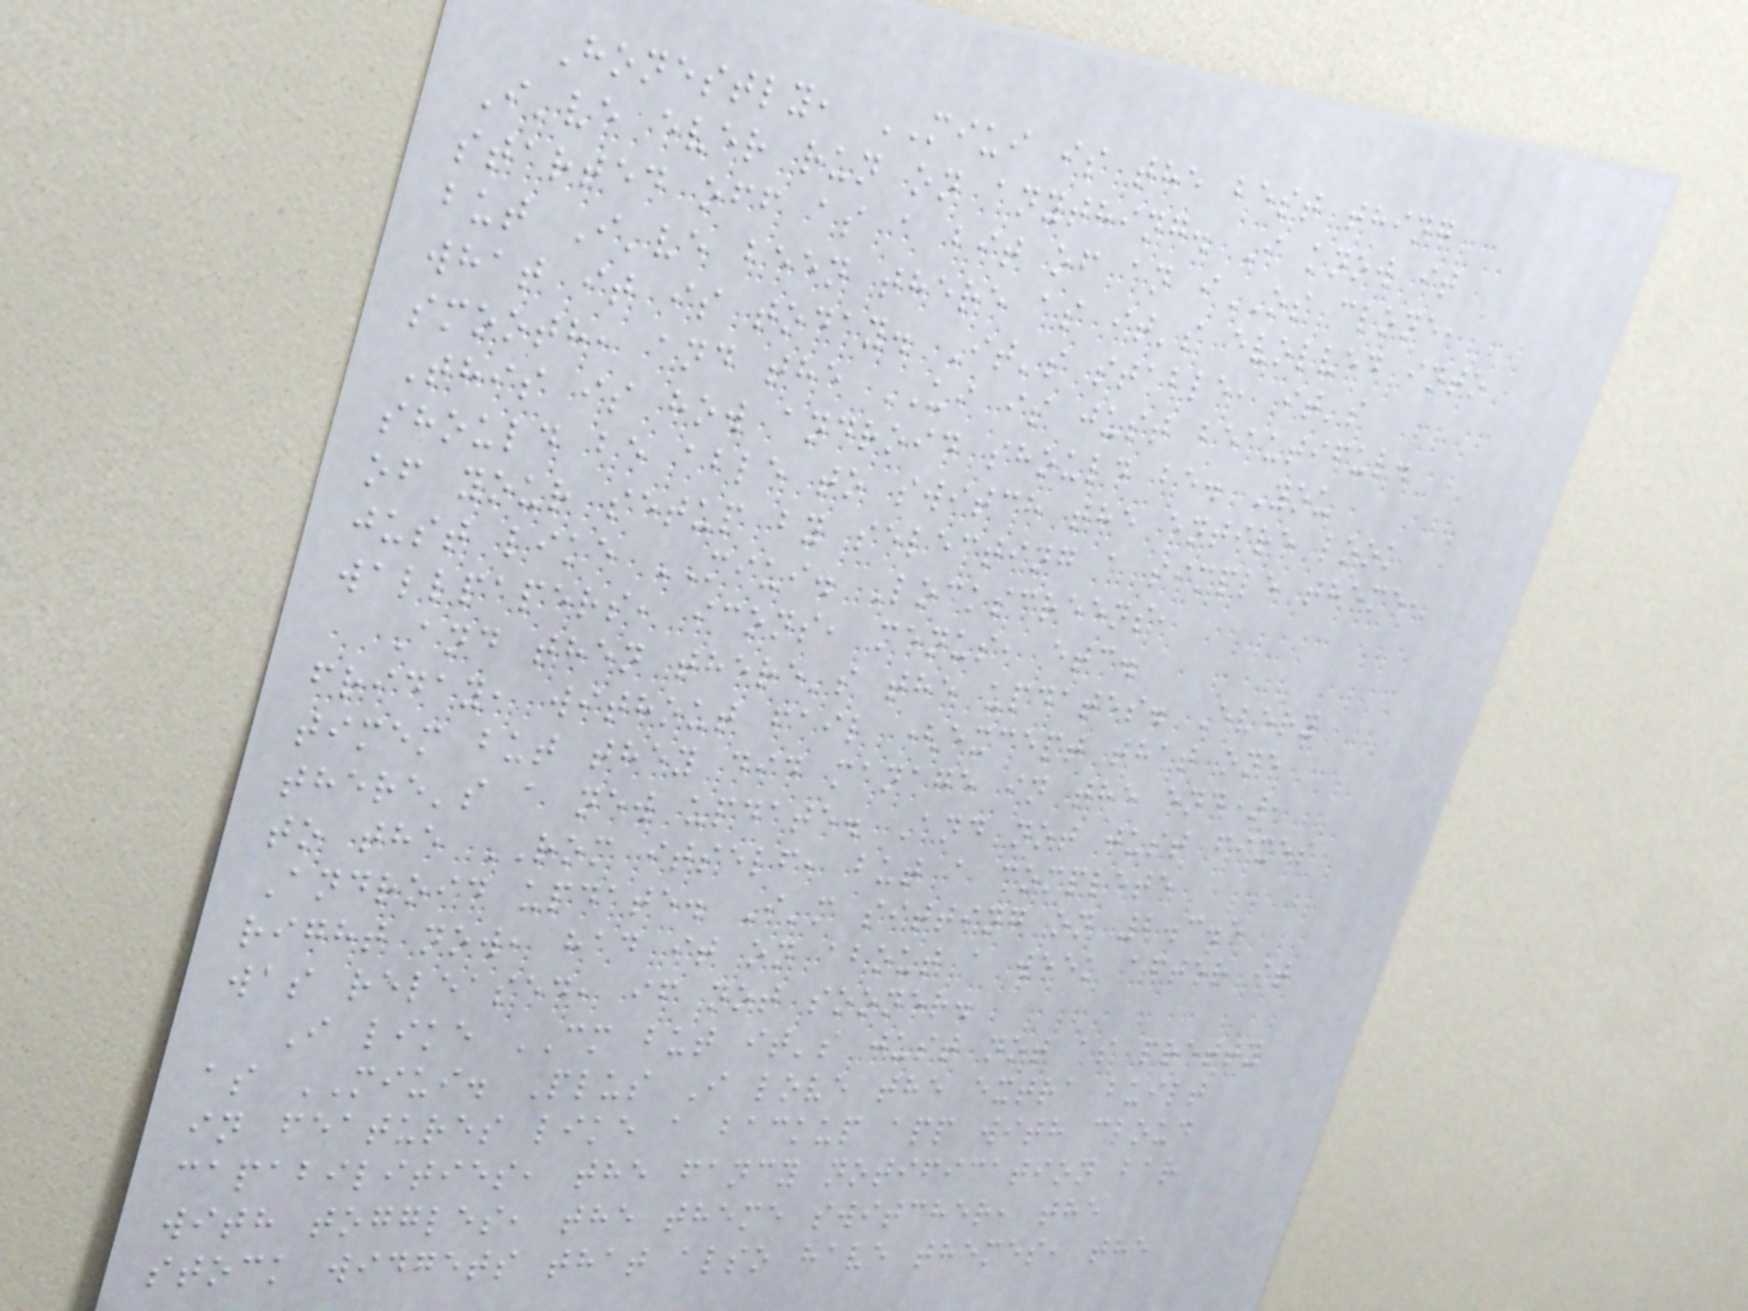Honestly, MIUI is the best thing
I've ever run on anything. I know it
started off as a bit of an iOS clone,
but I've been there as it's evolved into
what it is today. It's stable, it's
smooth, and the UI is just beautiful.
This is how android should be. You
should be able to switch the entire look
of your setup by selecting a simple theme,
just like MIUI. Lockscreens,
wallpapers, icons, menus, etc.
And then there's the updates. Every
friday, without fail (except that one
timem but they did manage in the end),
there's a new update. And not just fixes
to the ROM itself, but a complete
Android update. I'm sitting on 2.3.5
right now, had it on about a week after it
was released, if not sooner.
I like CM but it's just not as pretty
as MIUI. Plus I love the extra built
in features like a backup app with cloud
capabilities, the fancy notification bar
with toggles, the theme switcher, the
stock widgets that also have themes, the
